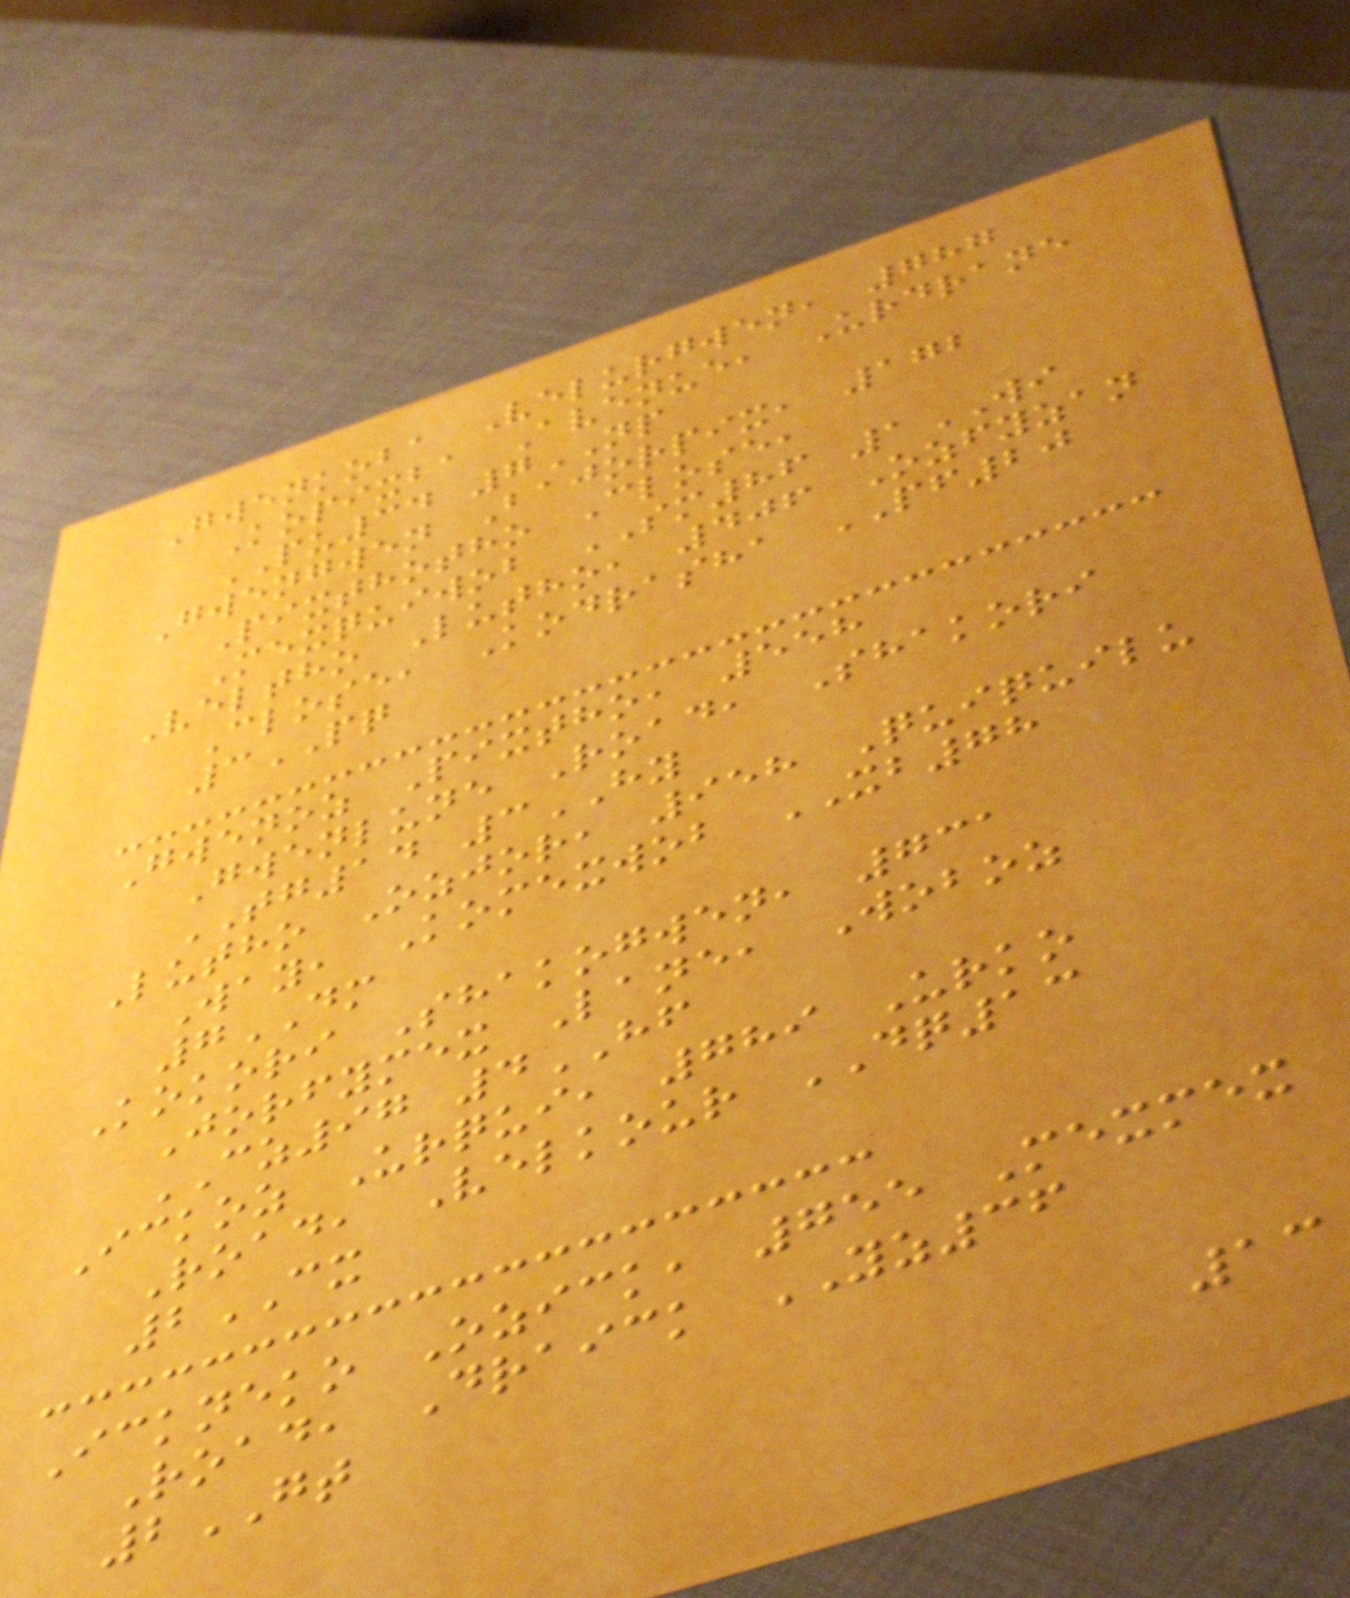Gwenkoba Velurgwen, 787
Kopixba Avenue, Urdrane
PU34 7NP
Gwengwen Bajorpix, 172
Pixthotho Close,
Mexquiwob SM86 1WI
Veltho Lutho, 406 Ozfyzan
Close, Kodrasha PF20
3PQ
Gwenoz Pixtho, 558
Gwenlune Road, Shakori
TG14 3HY
Lutho Ozjor, 958 Quiquilu
Way, Komexwob XB78
7DM
Kokori Shakogwen, 731
Jorfymex Lane, Woboz
CZ97 4HF
Ickoz Urqui, 789 Urko
Road, Velkour DQ13
2CX
Ickneko Ozick, 755 Mexmex
Road, Draick YZ36
2GT
13
